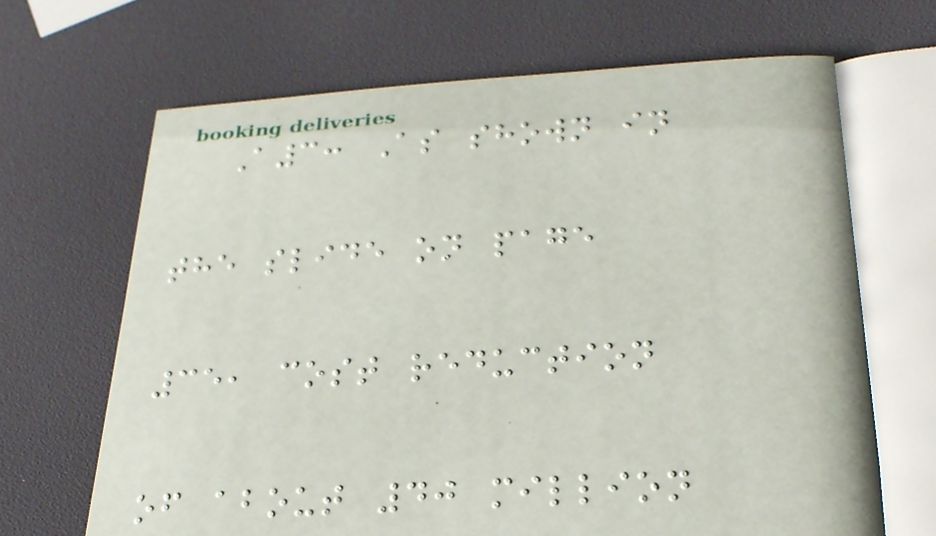A3: As shown in
the slide on page
35, cost reduction
of about 40 million
